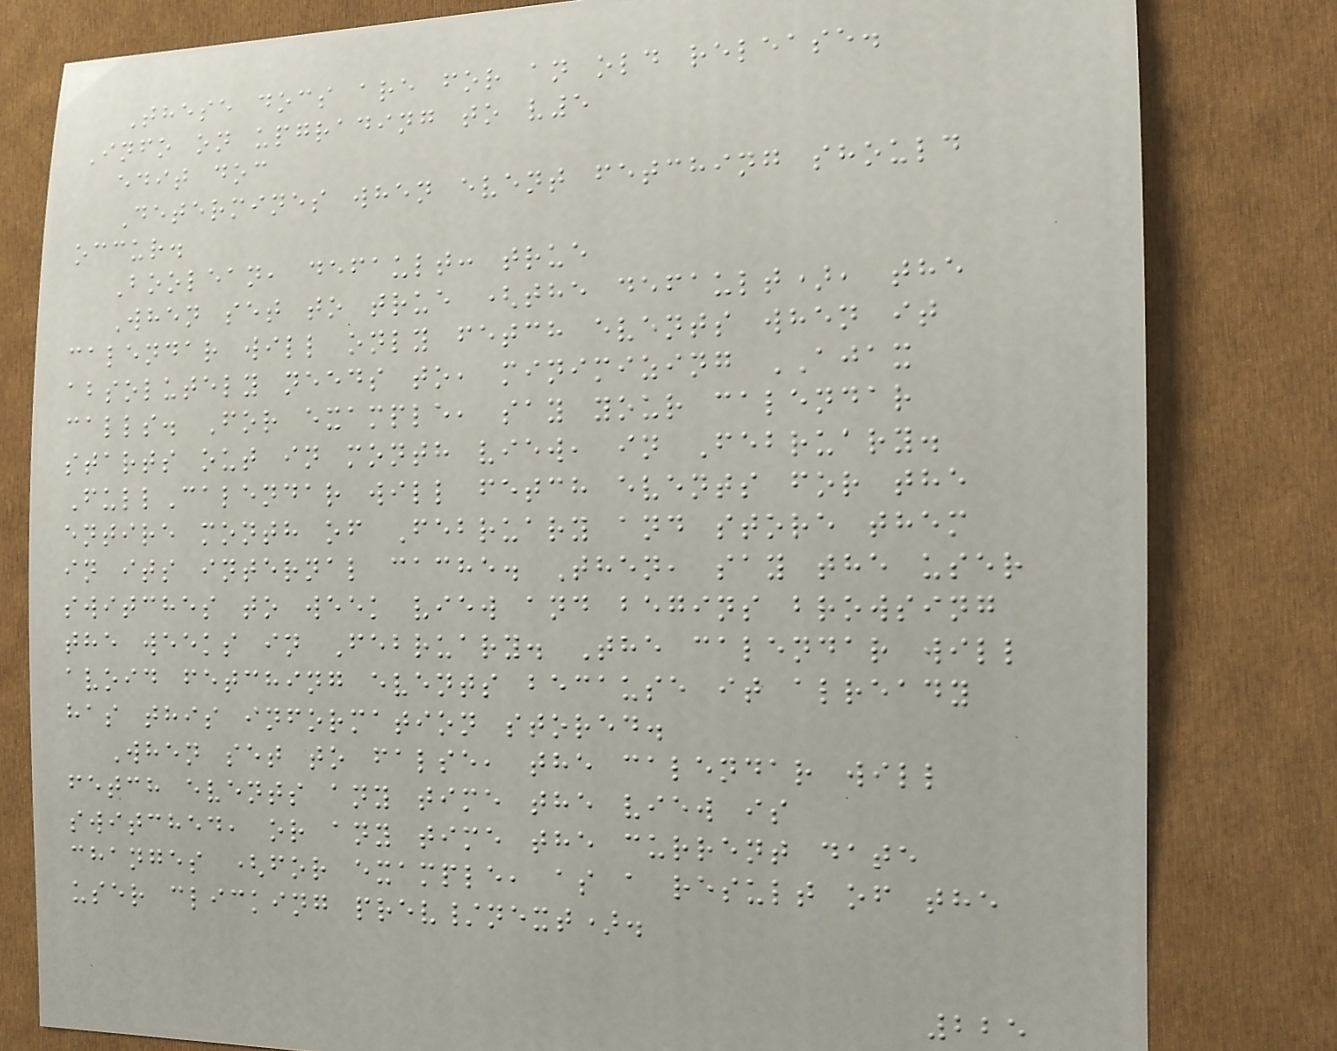These docs are for an old release.
Info on upgrading to v5
edit doc
Determines when event fetching should
occur.
Boolean, default: true
When set to true (the default), the
calendar will only fetch events when it
absolutely needs to, minimizing AJAX
calls. For example, say your calendar
starts out in month view, in February.
FullCalendar will fetch events for the
entire month of February and store them
in its internal cache. Then, say the user
switches to week view and begins browsing
the weeks in February. The calendar will
avoid fetching events because it already
has this information stored.
When set to false, the calendar will
fetch events any time the view is
switched, or any time the current date
changes (for example, as a result of the
user clicking prev/next).
225
